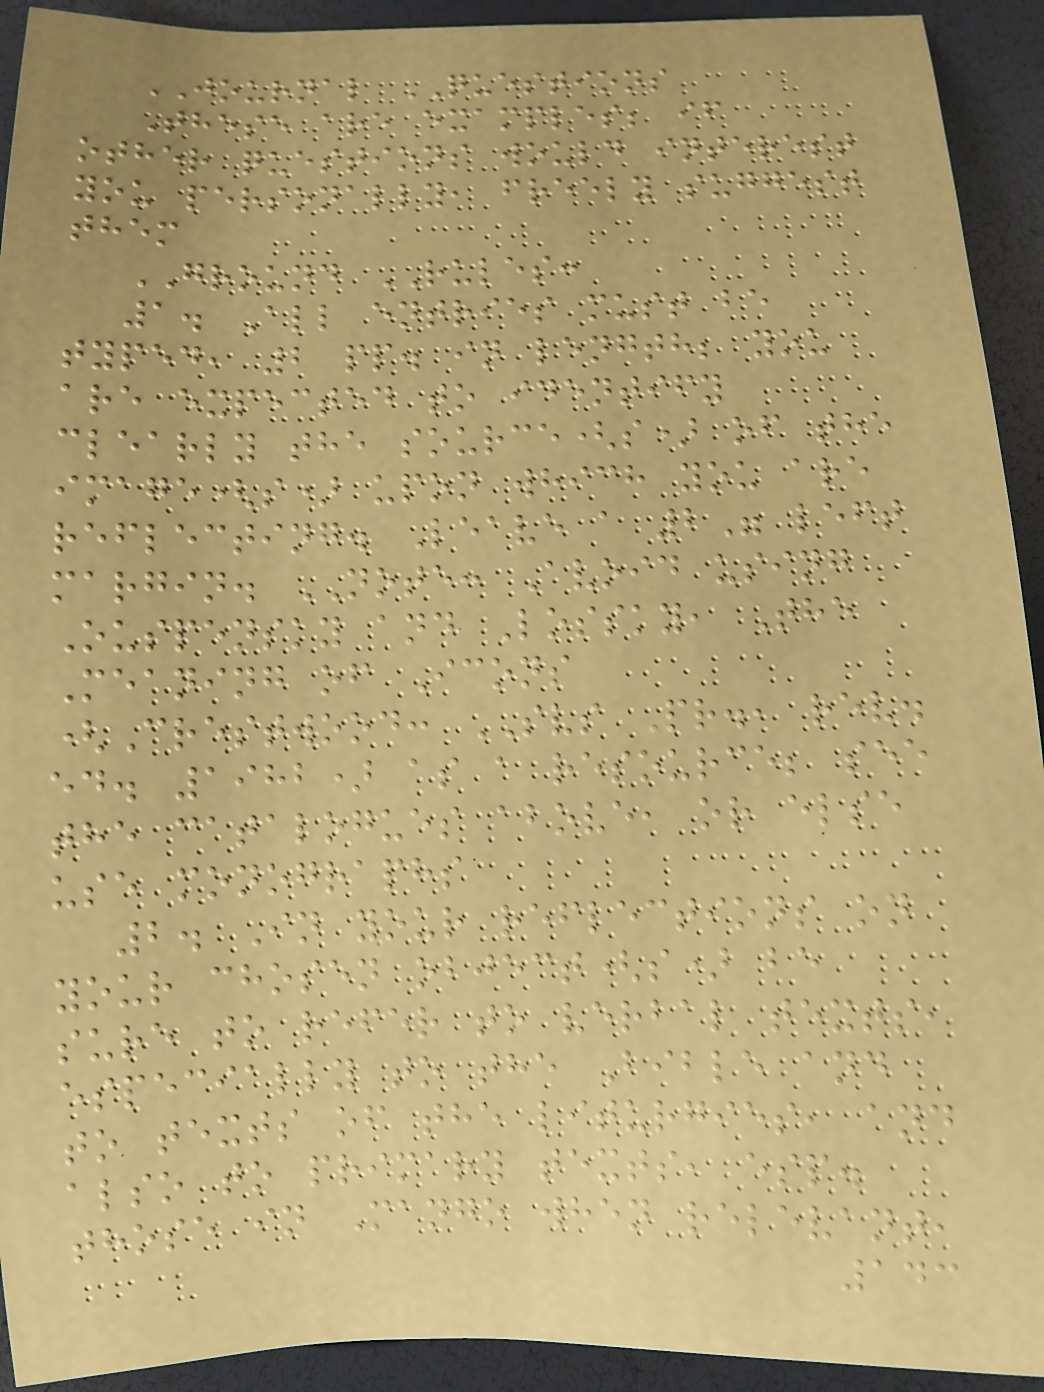JOURNAL QUESTIONS
These are examples; if
other questions would interest
you personally, freely suggest
them
GROUND RULES:
1. All entries must be
typed, 2 pp. in length; you
are expected to identify
clearly the source(s) of the
image(s) upon which you are
reflecting. Leave a 2" left
margin. NOTE: Avoid using
Ouspensky and Lossky, The
Meaning of Icons
(Crestwood: SVS Pr., rev.
ed. 1982) as a resource; see
the catalogues above, or else
use monographs
2. In your reflections on
your chosen object(s) be
sure to refer to verbal texts,
especially to the Bible and
to texts of the liturgies, and
also to primary texts, esp.
those in Mango when relevant,
143
